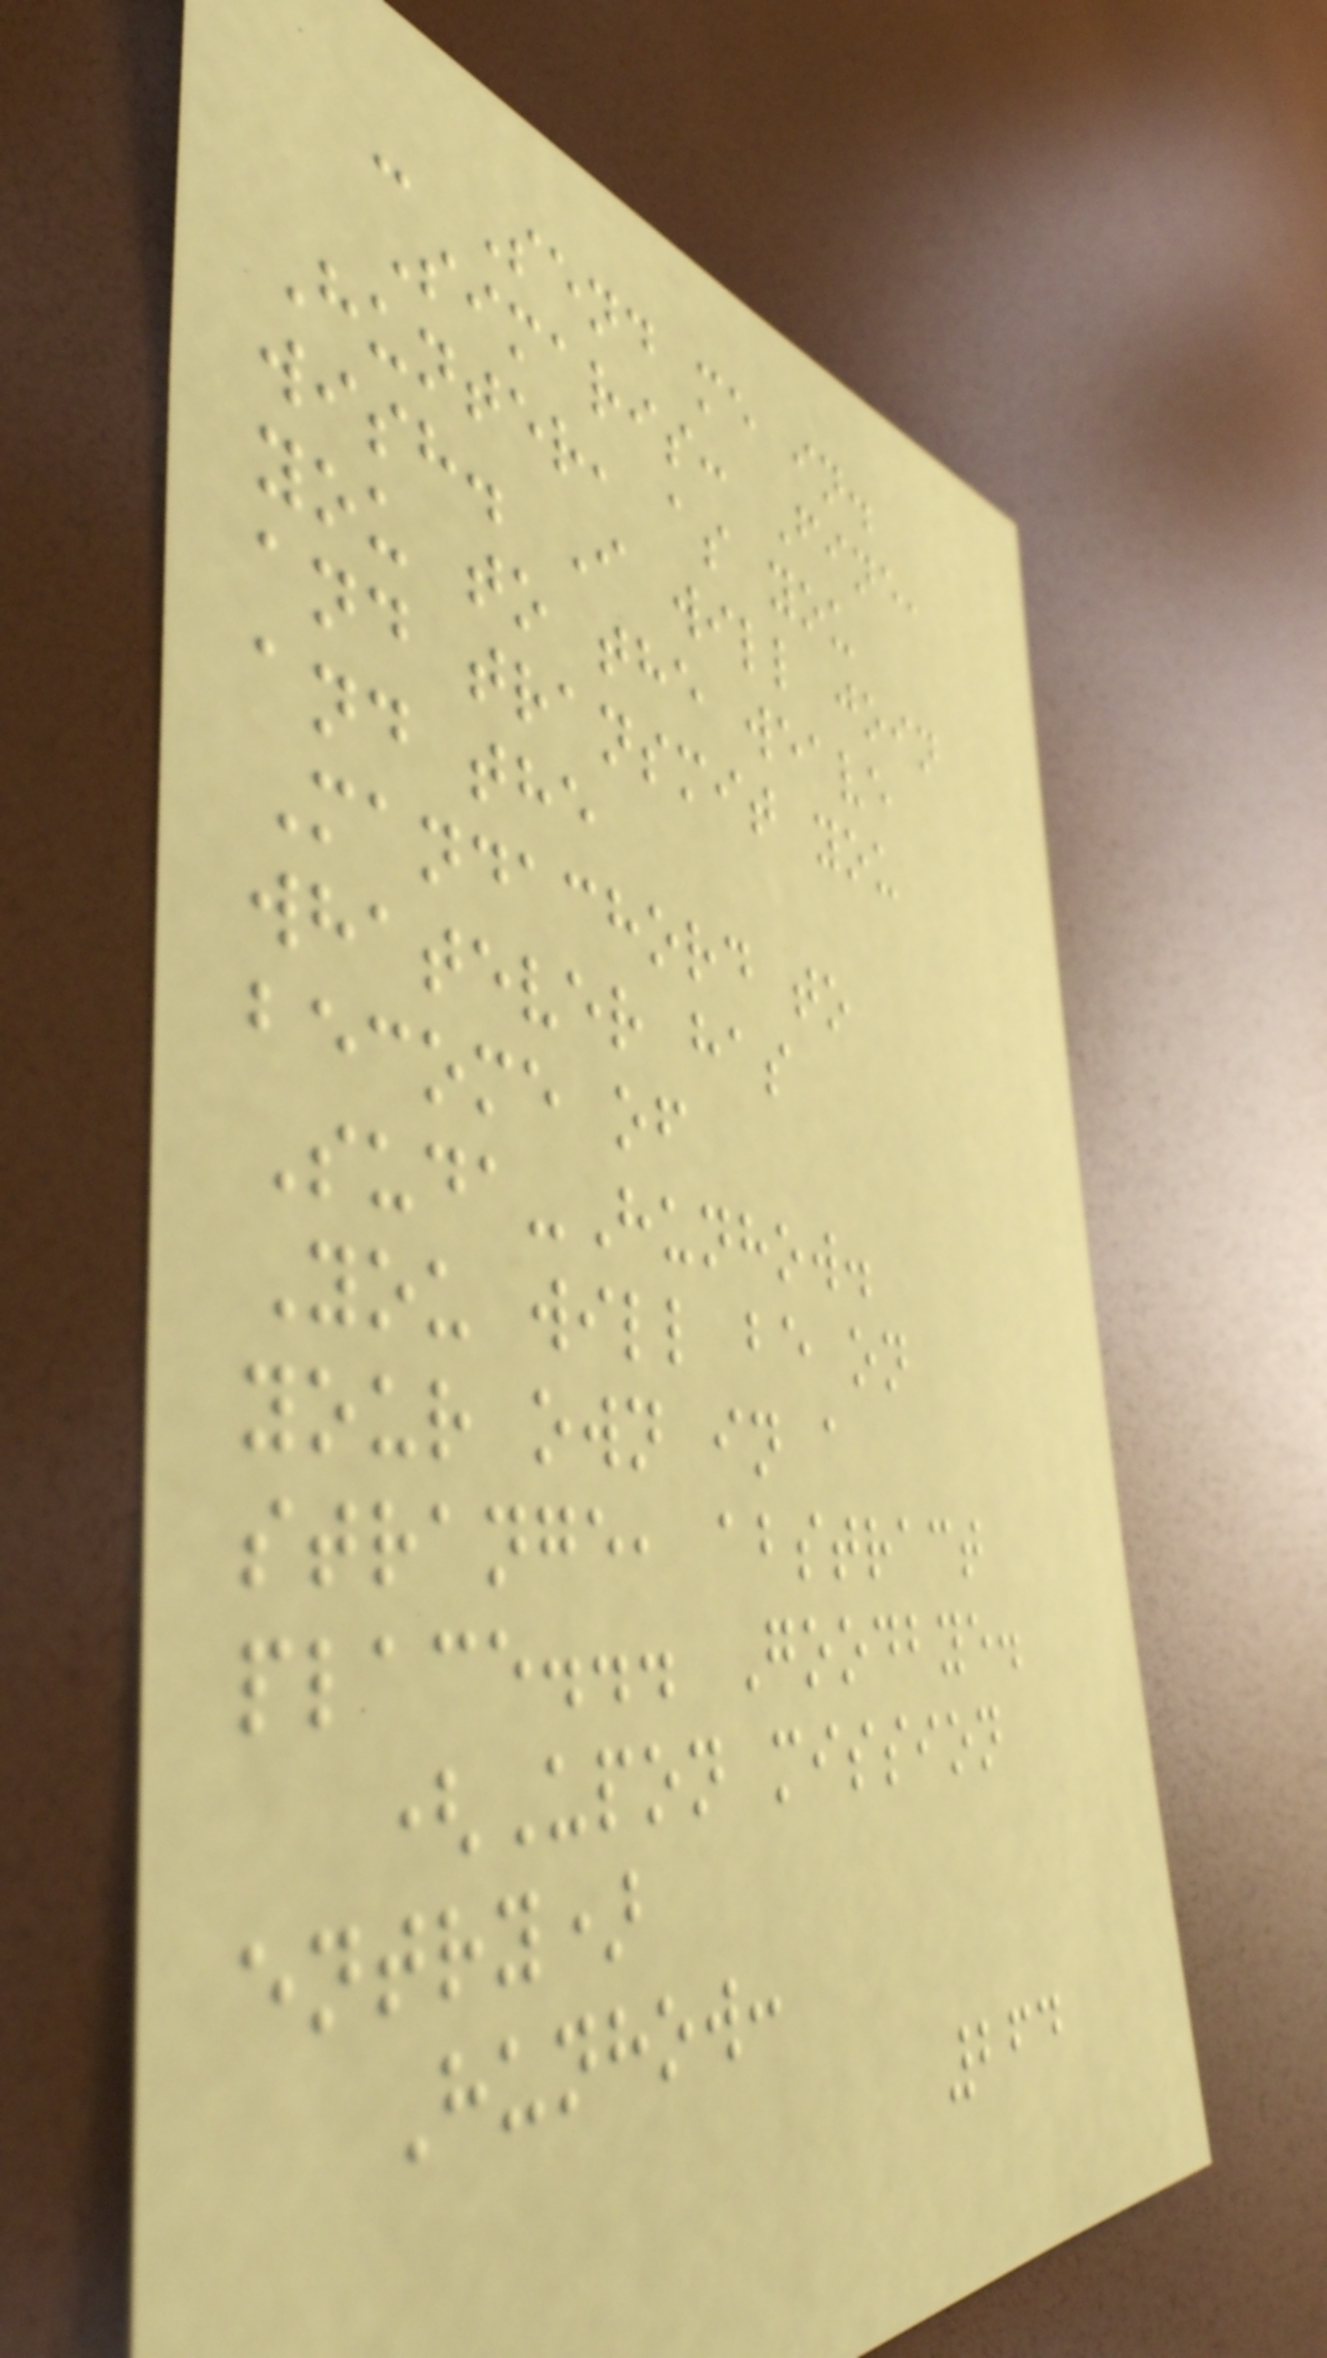- Send me in.
Simaris: Fine,
Hunter, as you
wish. I will join
you to the weave
and transmit you
and the
Mandachord to
whatever has
become of
Suda-Hunhow.
You will be on
your own in a
strange, abstract
place... Goodbye.
(Upon mission
entry)
Hunhow:
264
